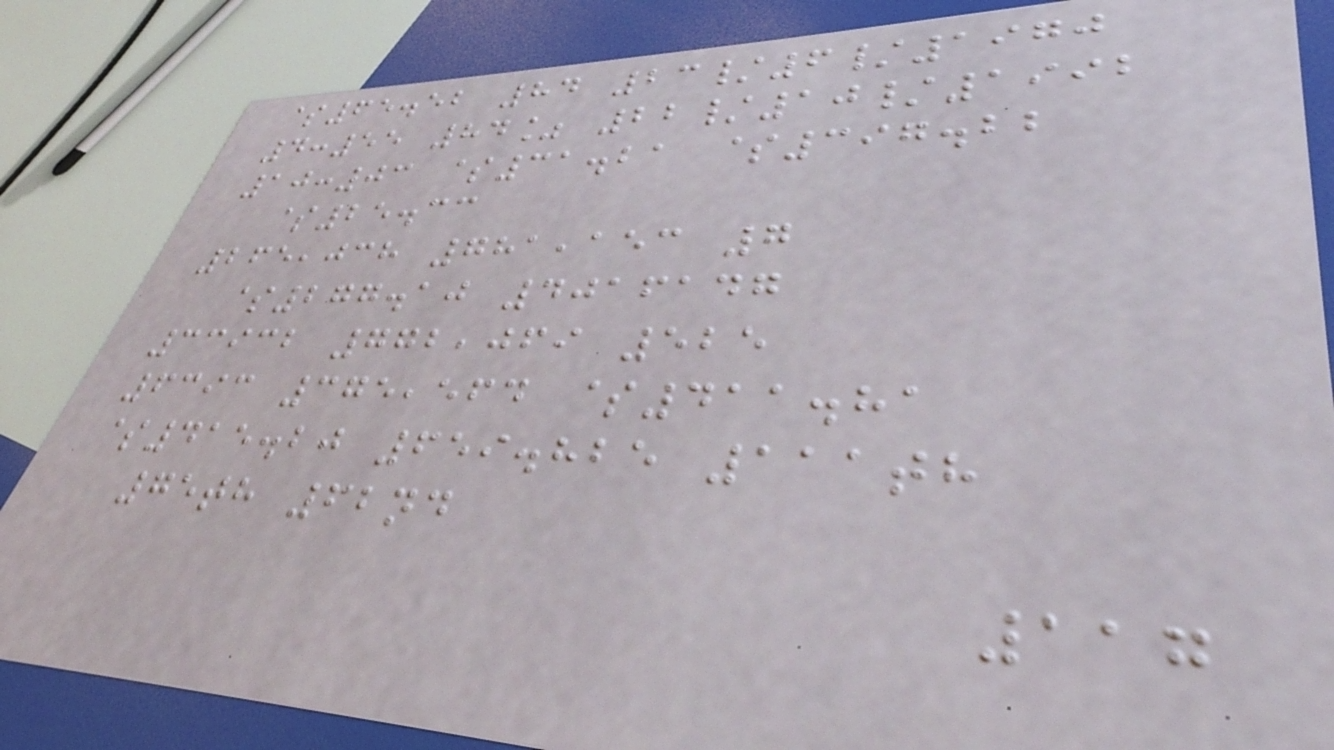$65.52 84 23/6/1970
4:55 84% 22/10/1992
10:03 $31.21 $397.22
$25.33
265,038 781,153 7
$277.10 4016147
33932 772,069 525
6393 375,564 $411.81
$415.20 659.825 111th
75th 62nd
117
